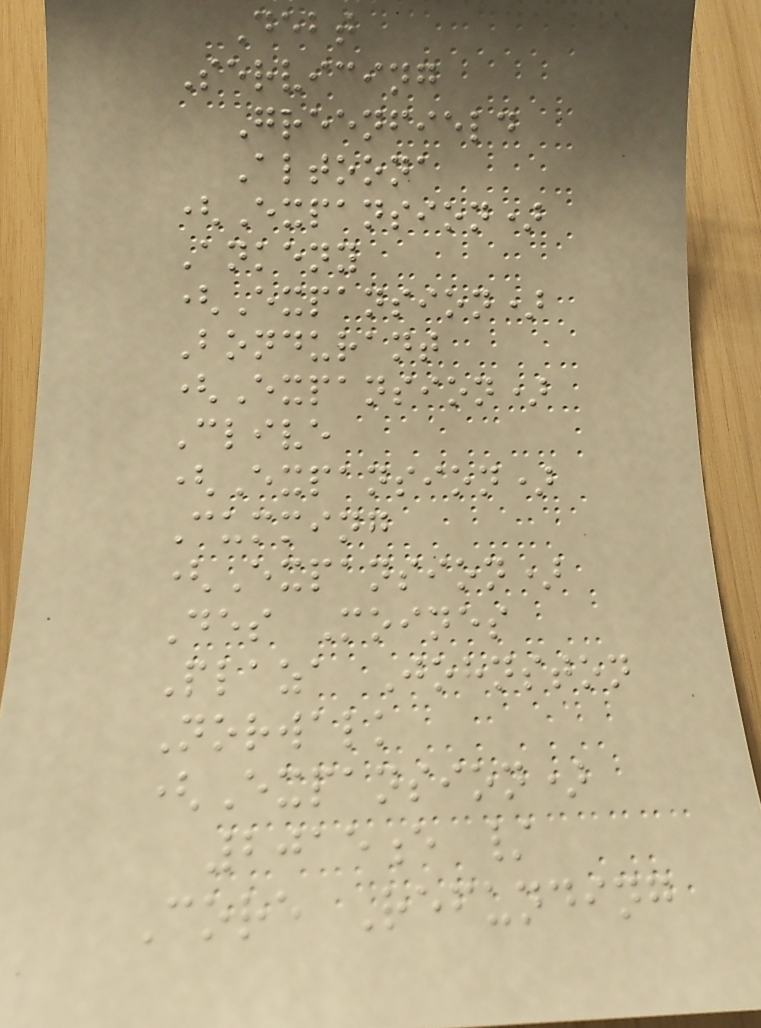Debt
Servicing
Greenfield
Altoona
(Expansion)
Ankeny
(Expansion)
Bondurant
(Expansion)
Clive
(Expansion)
Cumming
(Expansion)
Des Moines
Plaza Johnston
Norwalk
(Expansion)
2015e /
Core Refunding
